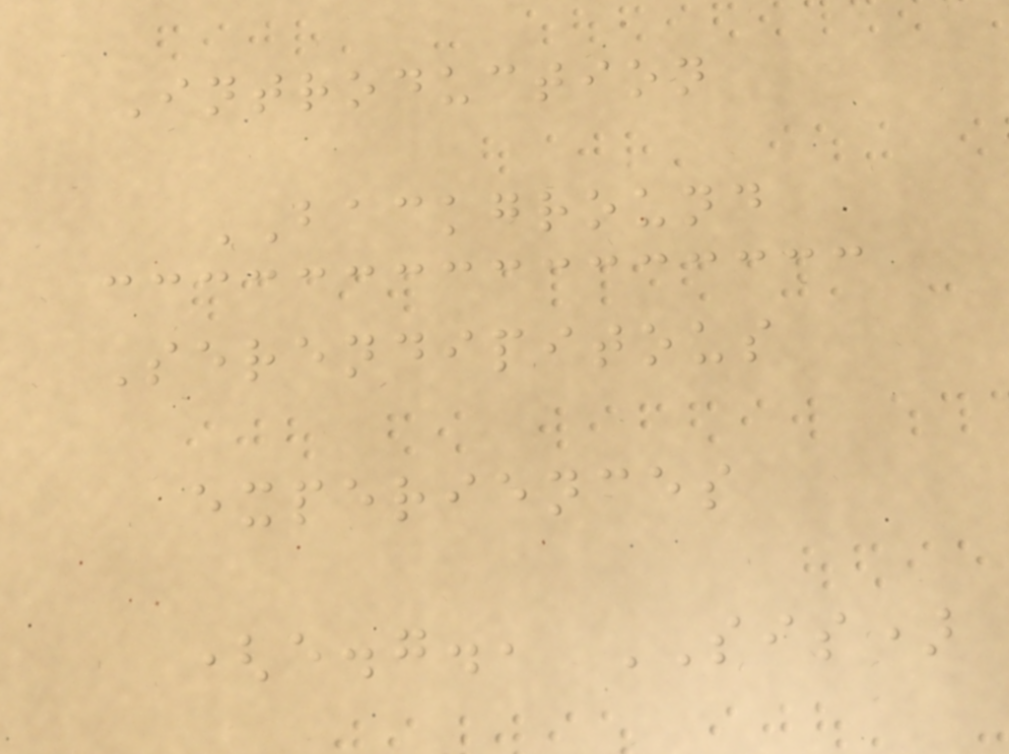Introduction
BACKGROUND
Serendipitous
experiences
(e.g., SIS)
